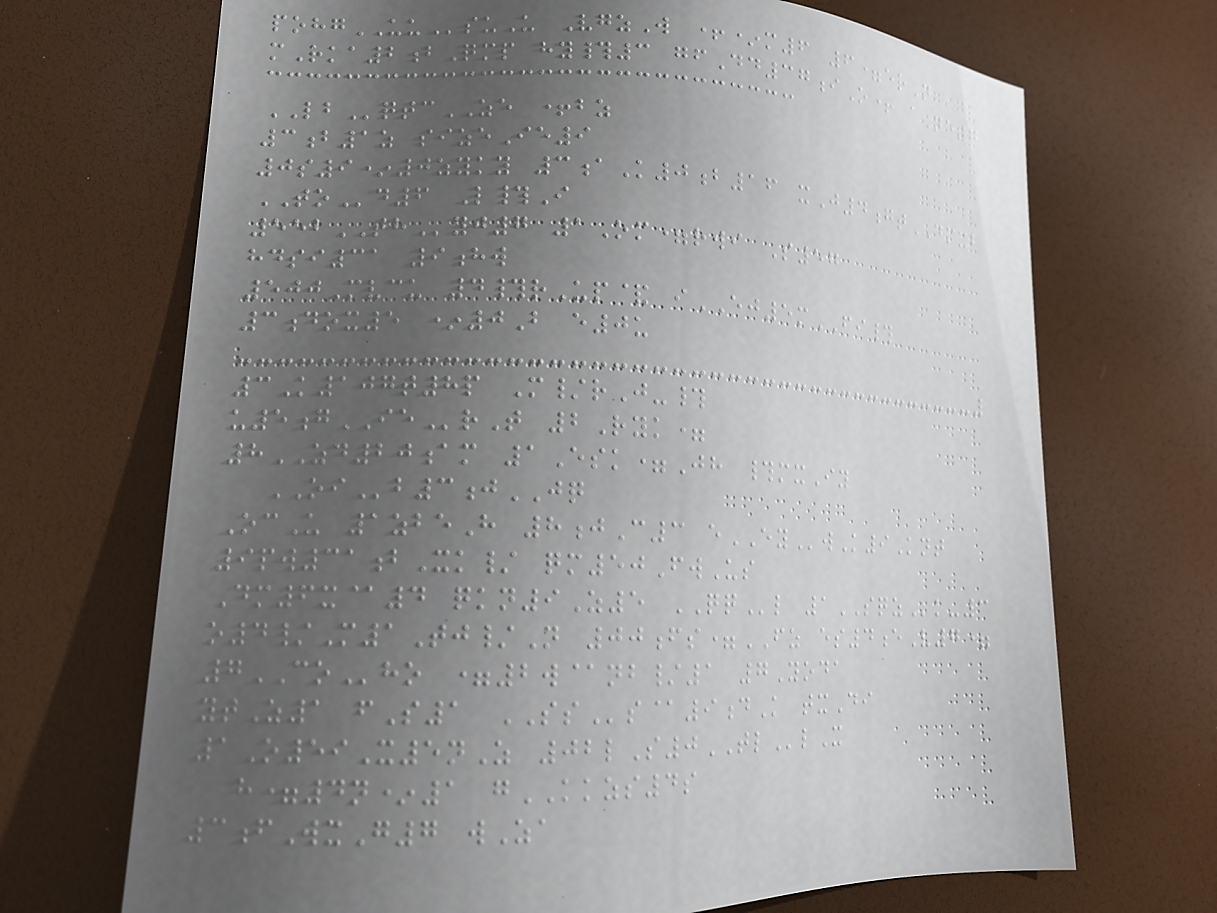pohgUUsuU VgzW +*m6 6=erN
mRka2bQmp hy#3 gfDd37iO+ aNe7
LBqtcZE +bz
3b1z sizeIe9
0s9*0zyky 3aK0b16 xJ4gtDMXB
TOd6 L#I
552THyj7 1Om=rwi S57
hdsi31 9hw
500Mvcu 4#rUp& iEJ5mFI#
3dox5 *0B e0u
3K107t8p M/rJ-#
u5gIErT 2Ryk=
8ZD20am 1Esk=Jh #mxIy
OIb3jJQ
OcU 1zbeH 8jC3 eEYwK9Knt
9pw31bXk/ qm50FwUs
Dm6x@4 qkn9Z5 QQl 1SQZk-3
o4/M1Tj/N 00fs=FZ es4eV7=
7COho =2w@nb/1 7Yoda
ytZ1 fS1 SSs@9dK txDi
1O59X5nZ 02lS0TLlX
h=4n*1 gKKZS4s
3fWxG7 wZa
